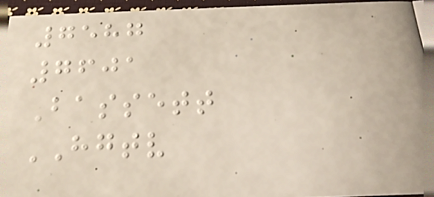7587
7601
Bassett
HGTV
